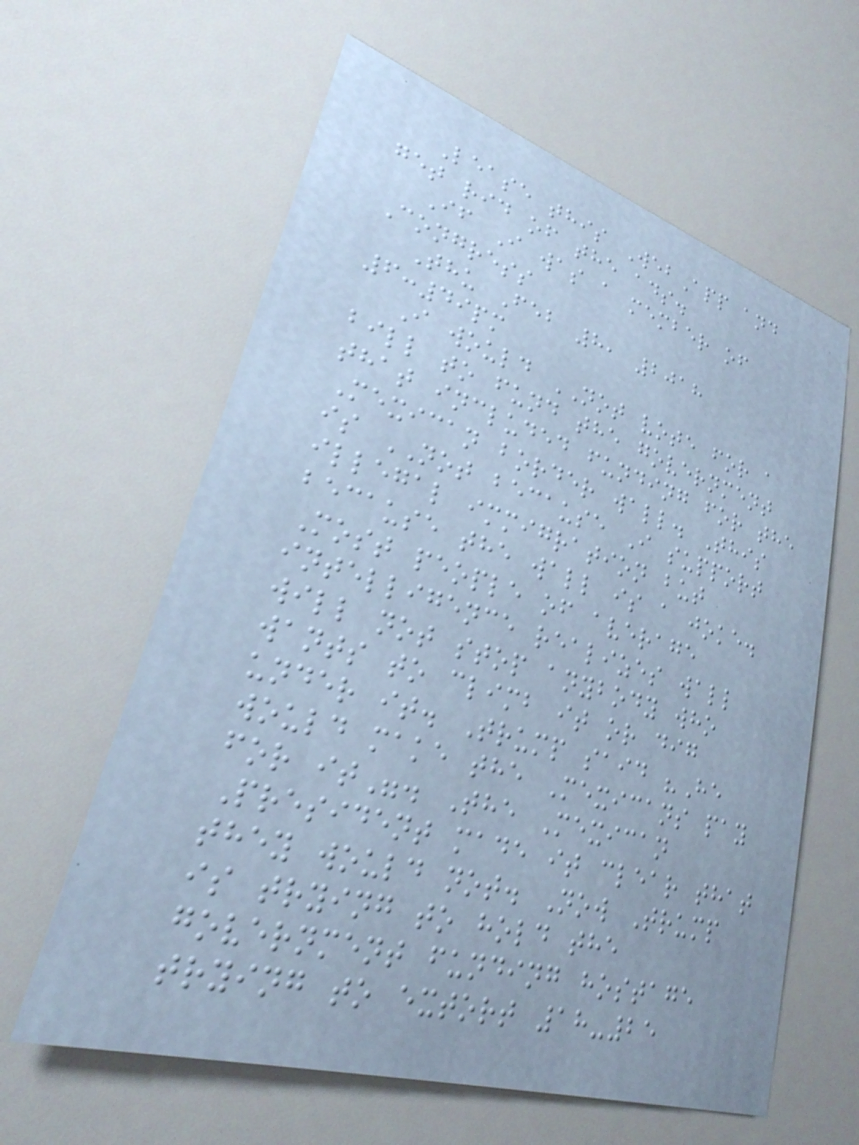Lease this WebApp and
get rid of the ads.
If I was a member of
Congress
Thu Feb 8, 2018
6:49pm
I would NOT vote for a
bill to fund the government
that included funding for the
Mexican border wall. This
is NOT because I support
illegal immigration but
because the wall is a joke.
Most people of average
intelligence realizes wall
will not stop anybody who
wants to climb it or dig
under it. Trump said "He
would make the Mexicans pay
for it". The Mexican
President made it clear that
they would not. Now Trump
is trying to hold the
government funding hostage
trying to extort 18-25
